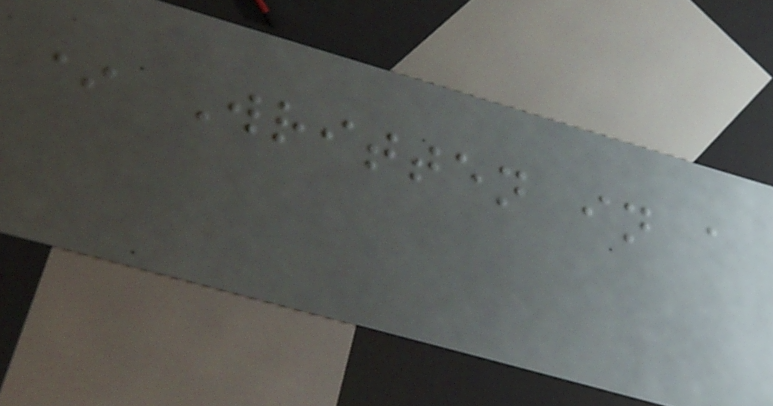* Written in a
